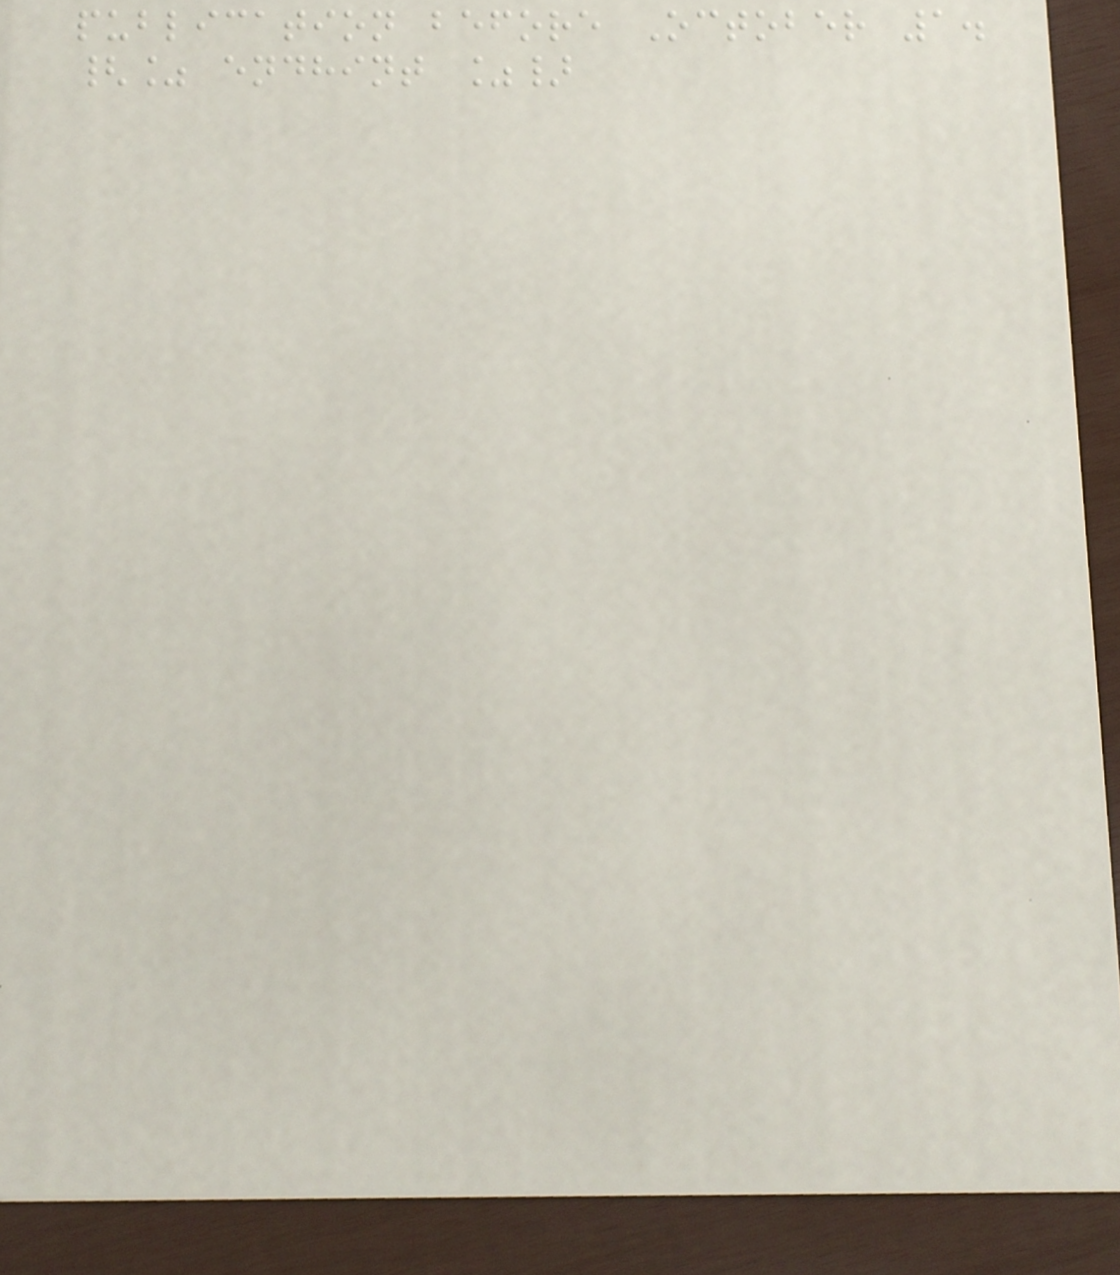publication before October 1.
{% endhint %}
